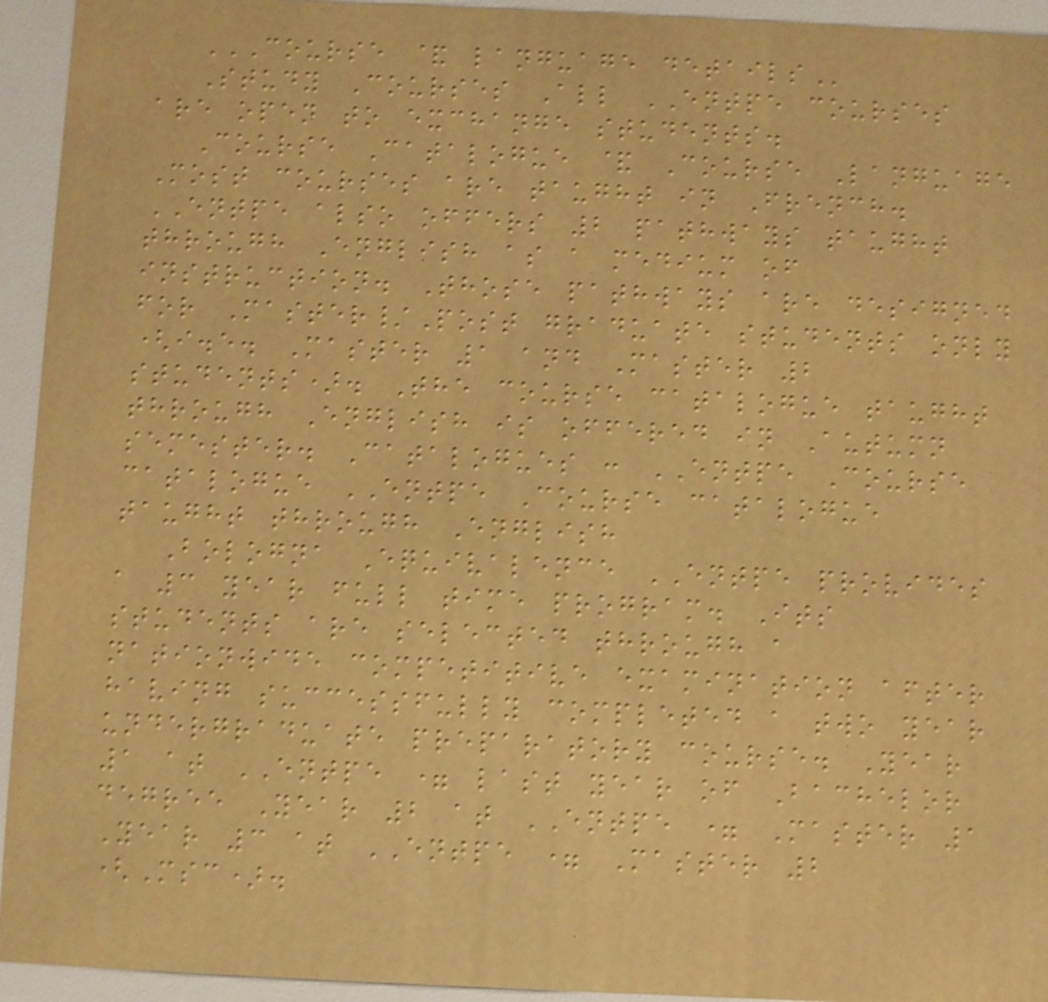COURSE & LANGUAGE DETAILS
Study Courses All ENTPE courses
are open to exchange students.
Course Catalogue & Course Language
Most courses are taught in French.
ENTPE also offers 2 pathways taught
through English as a medium of
instruction. Those pathways are designed
for Master/Post graduate students only
(i.e. Master 1 and Master 2
students). The course catalogue taught
through English is offered in Autumn
semester. Catalogues : ENTPE Course
catalogue ENTPE Course catalogue
taught through English
Bologna Equivalence ENTPE provides
a 3 year full time program. Its
students are selected through a
nationwide competitive examination after
having successfully completed a two year
undergraduate preparatory course. Year
1 at ENTPE = last year of Bachelor
degree Year 2 at ENTPE = Master 1
Year 3 at ENTPE = Master 2
(Msc).
